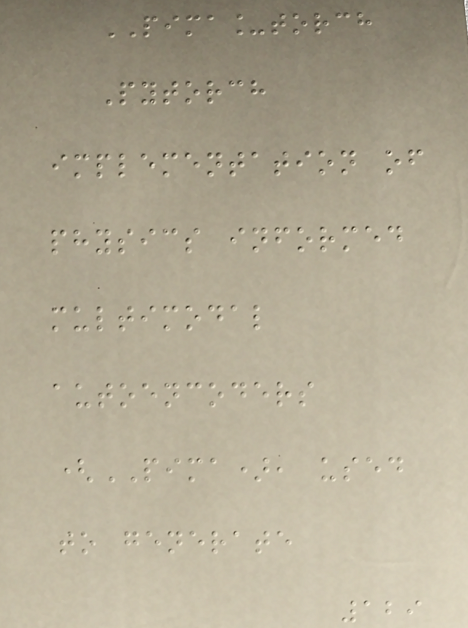PIMA_torch
Pytorch
implementation of
physics informed
multimodal
autoencoders
(PIMA), used
to generate
129
